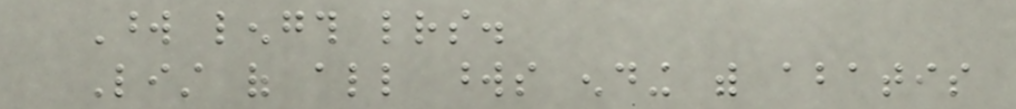Word length letters.
List of all words ending with abatis
